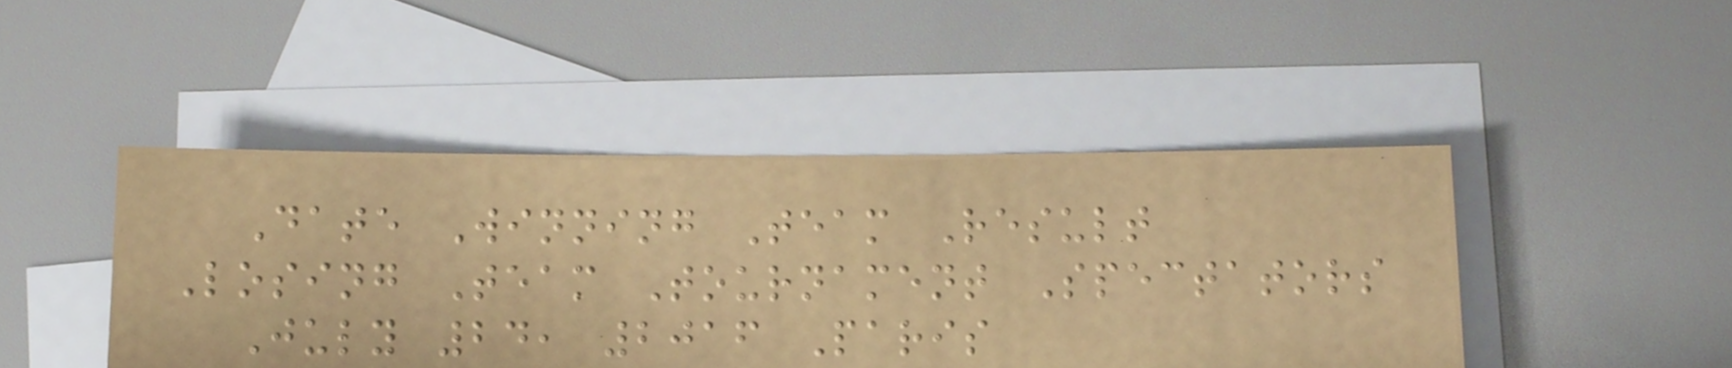Date Winning Team Result
Losing Team Tournament Spectators
July 24, 2016 Paris
